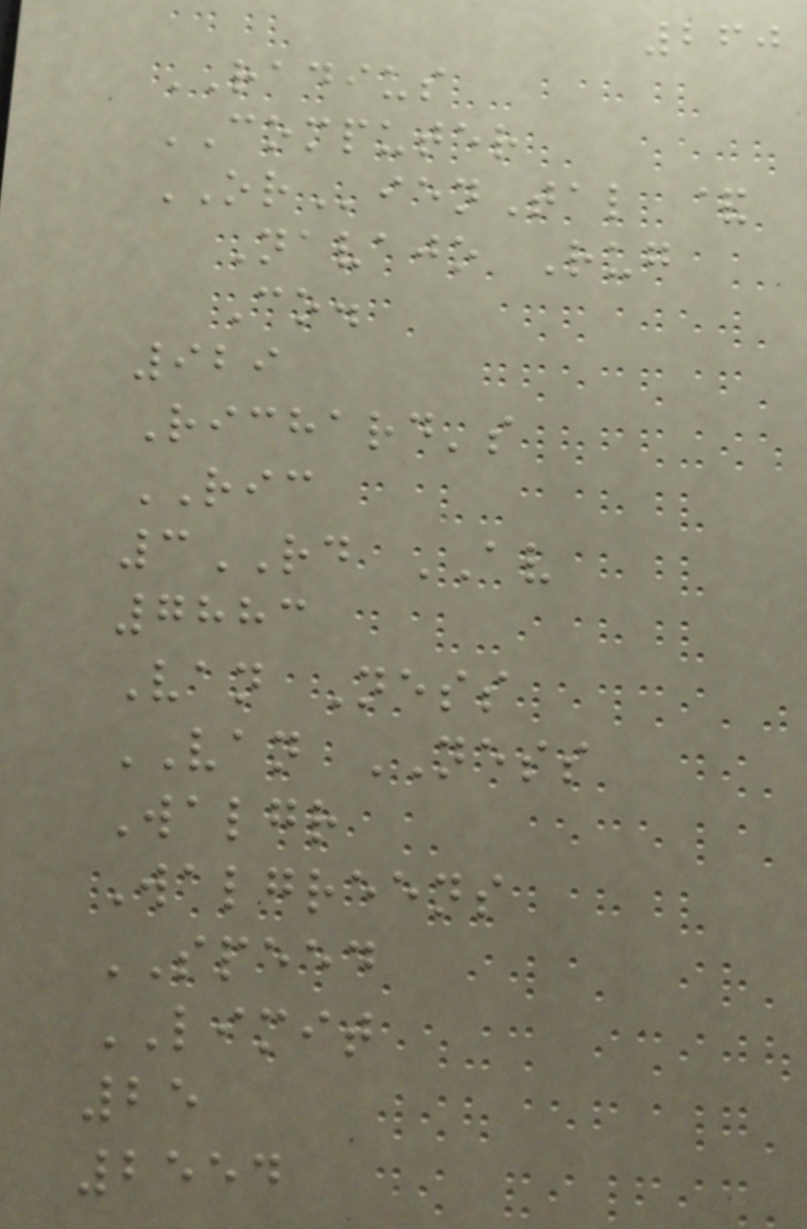260
RADIUS
COMPUTER
ORienTal &
Navajo Rug
Co.
929
Richard's
RIC
3RD AV
7883
Van Ness
VAN NESS
Walgr
Walgreens
SPEED
LIMIT
25
2554
